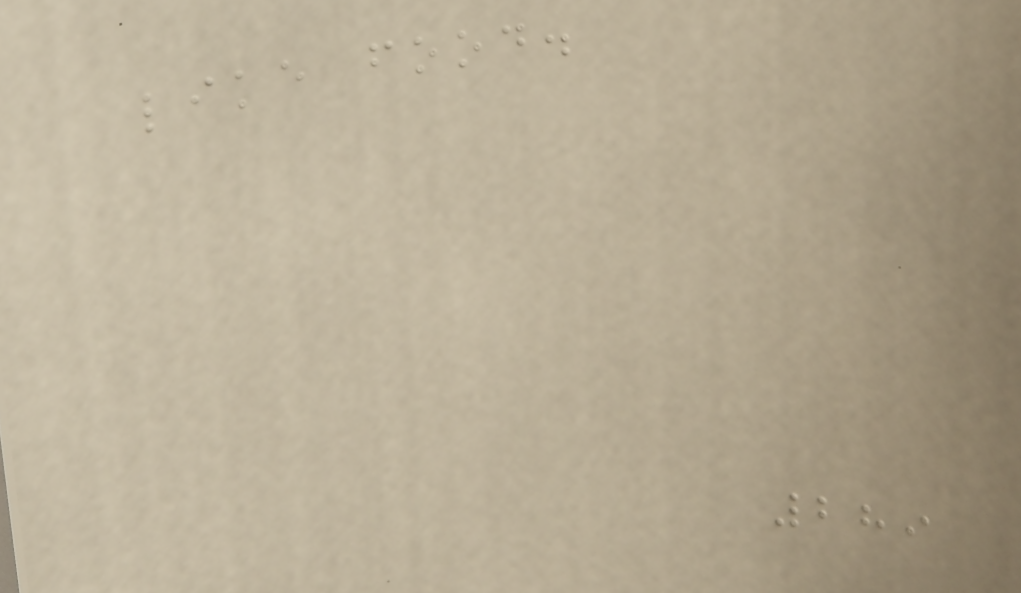like food.
289
